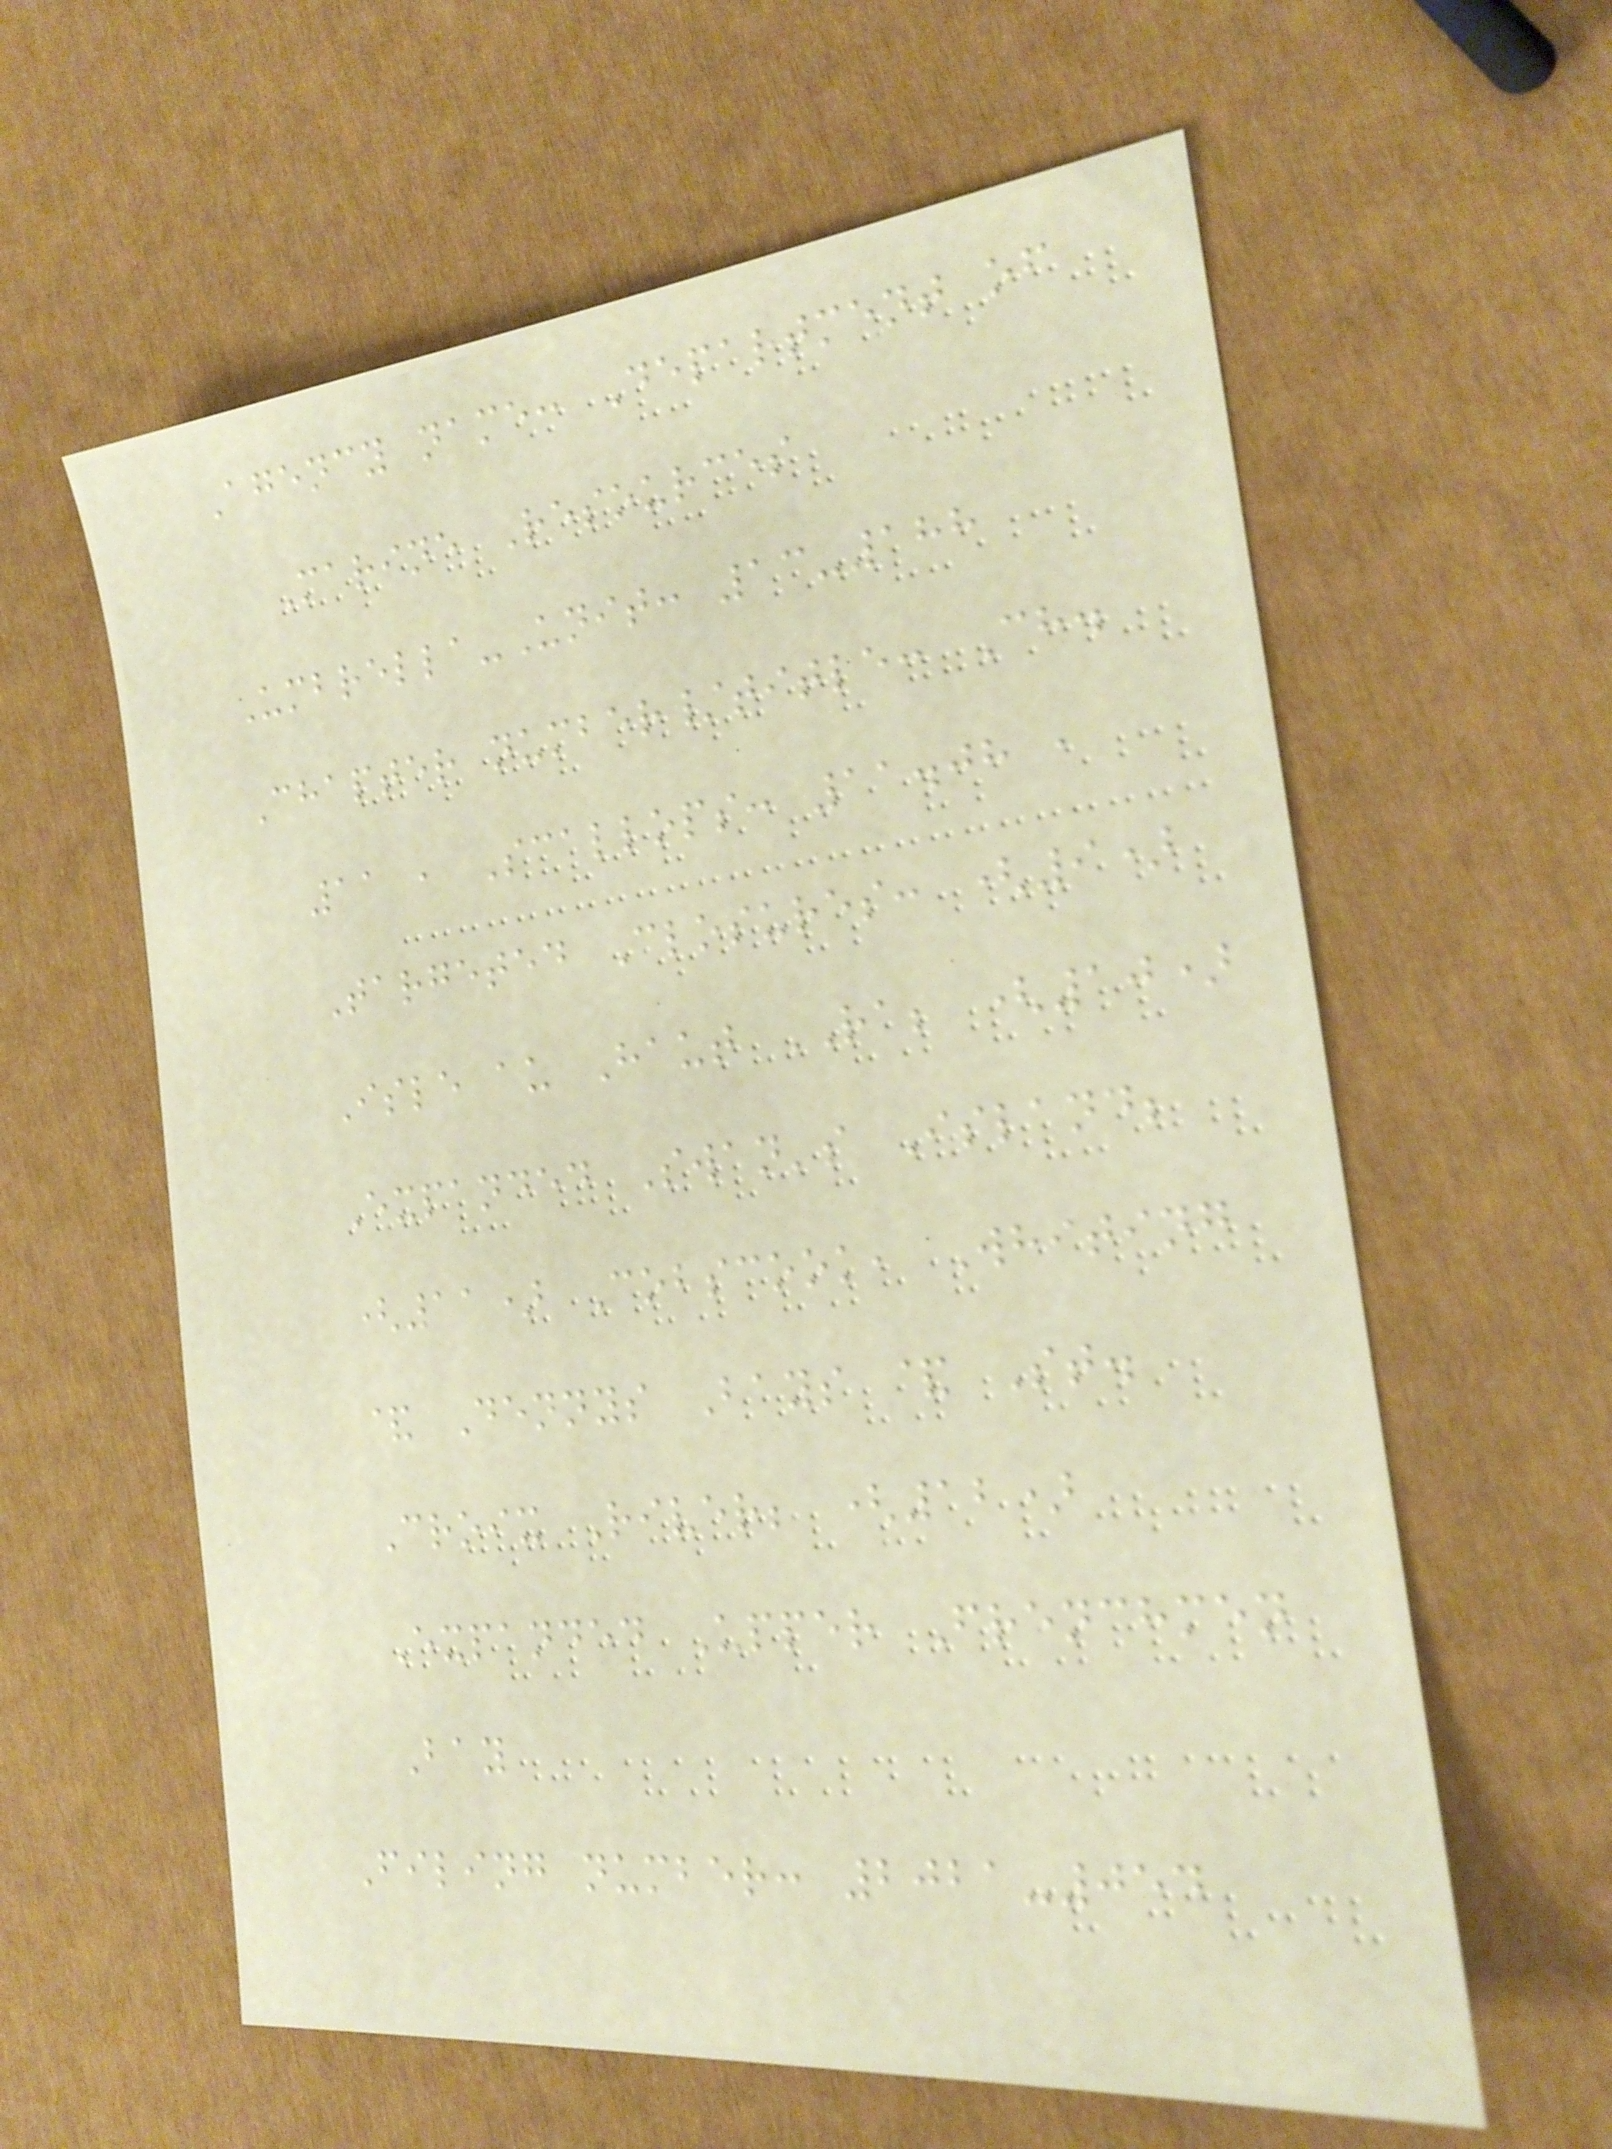Agency name: Department of
Marine Resources
Umbrella-Unit: 13-188
Chapter number/title: Ch.
11 , Scallops: 11.08 ,
Targeted Closures: (9)
Isle au Haut RA; (10)
Expanded Swan's Island;
(11) Cobscook, Whiting
& Dennys Bays & St.
Croix River; (12)
Expanded Upper Frenchmen
Bay
Filing number: 2021-054
